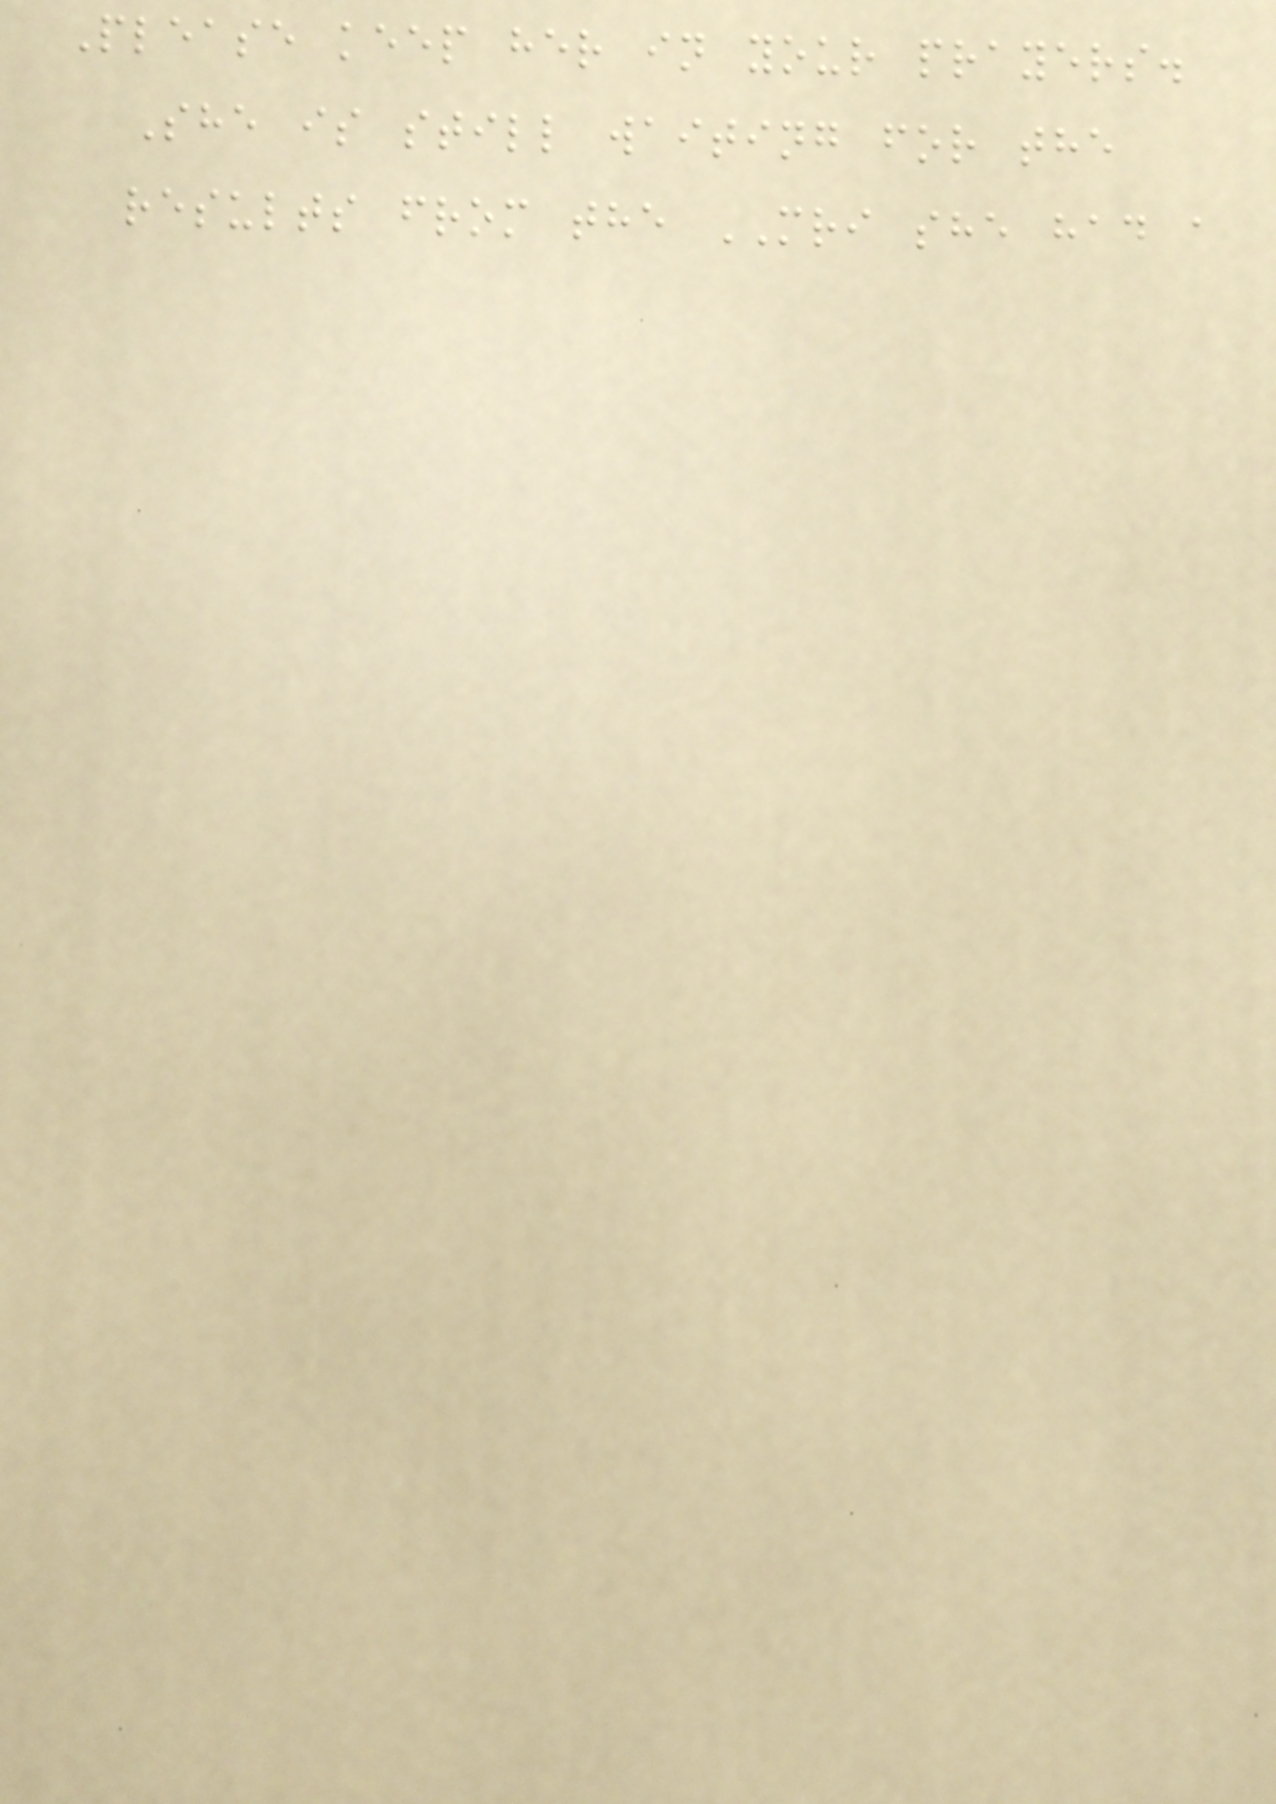Please keep her in your prayers.
She is still waiting for the
results from the MRI she had a
